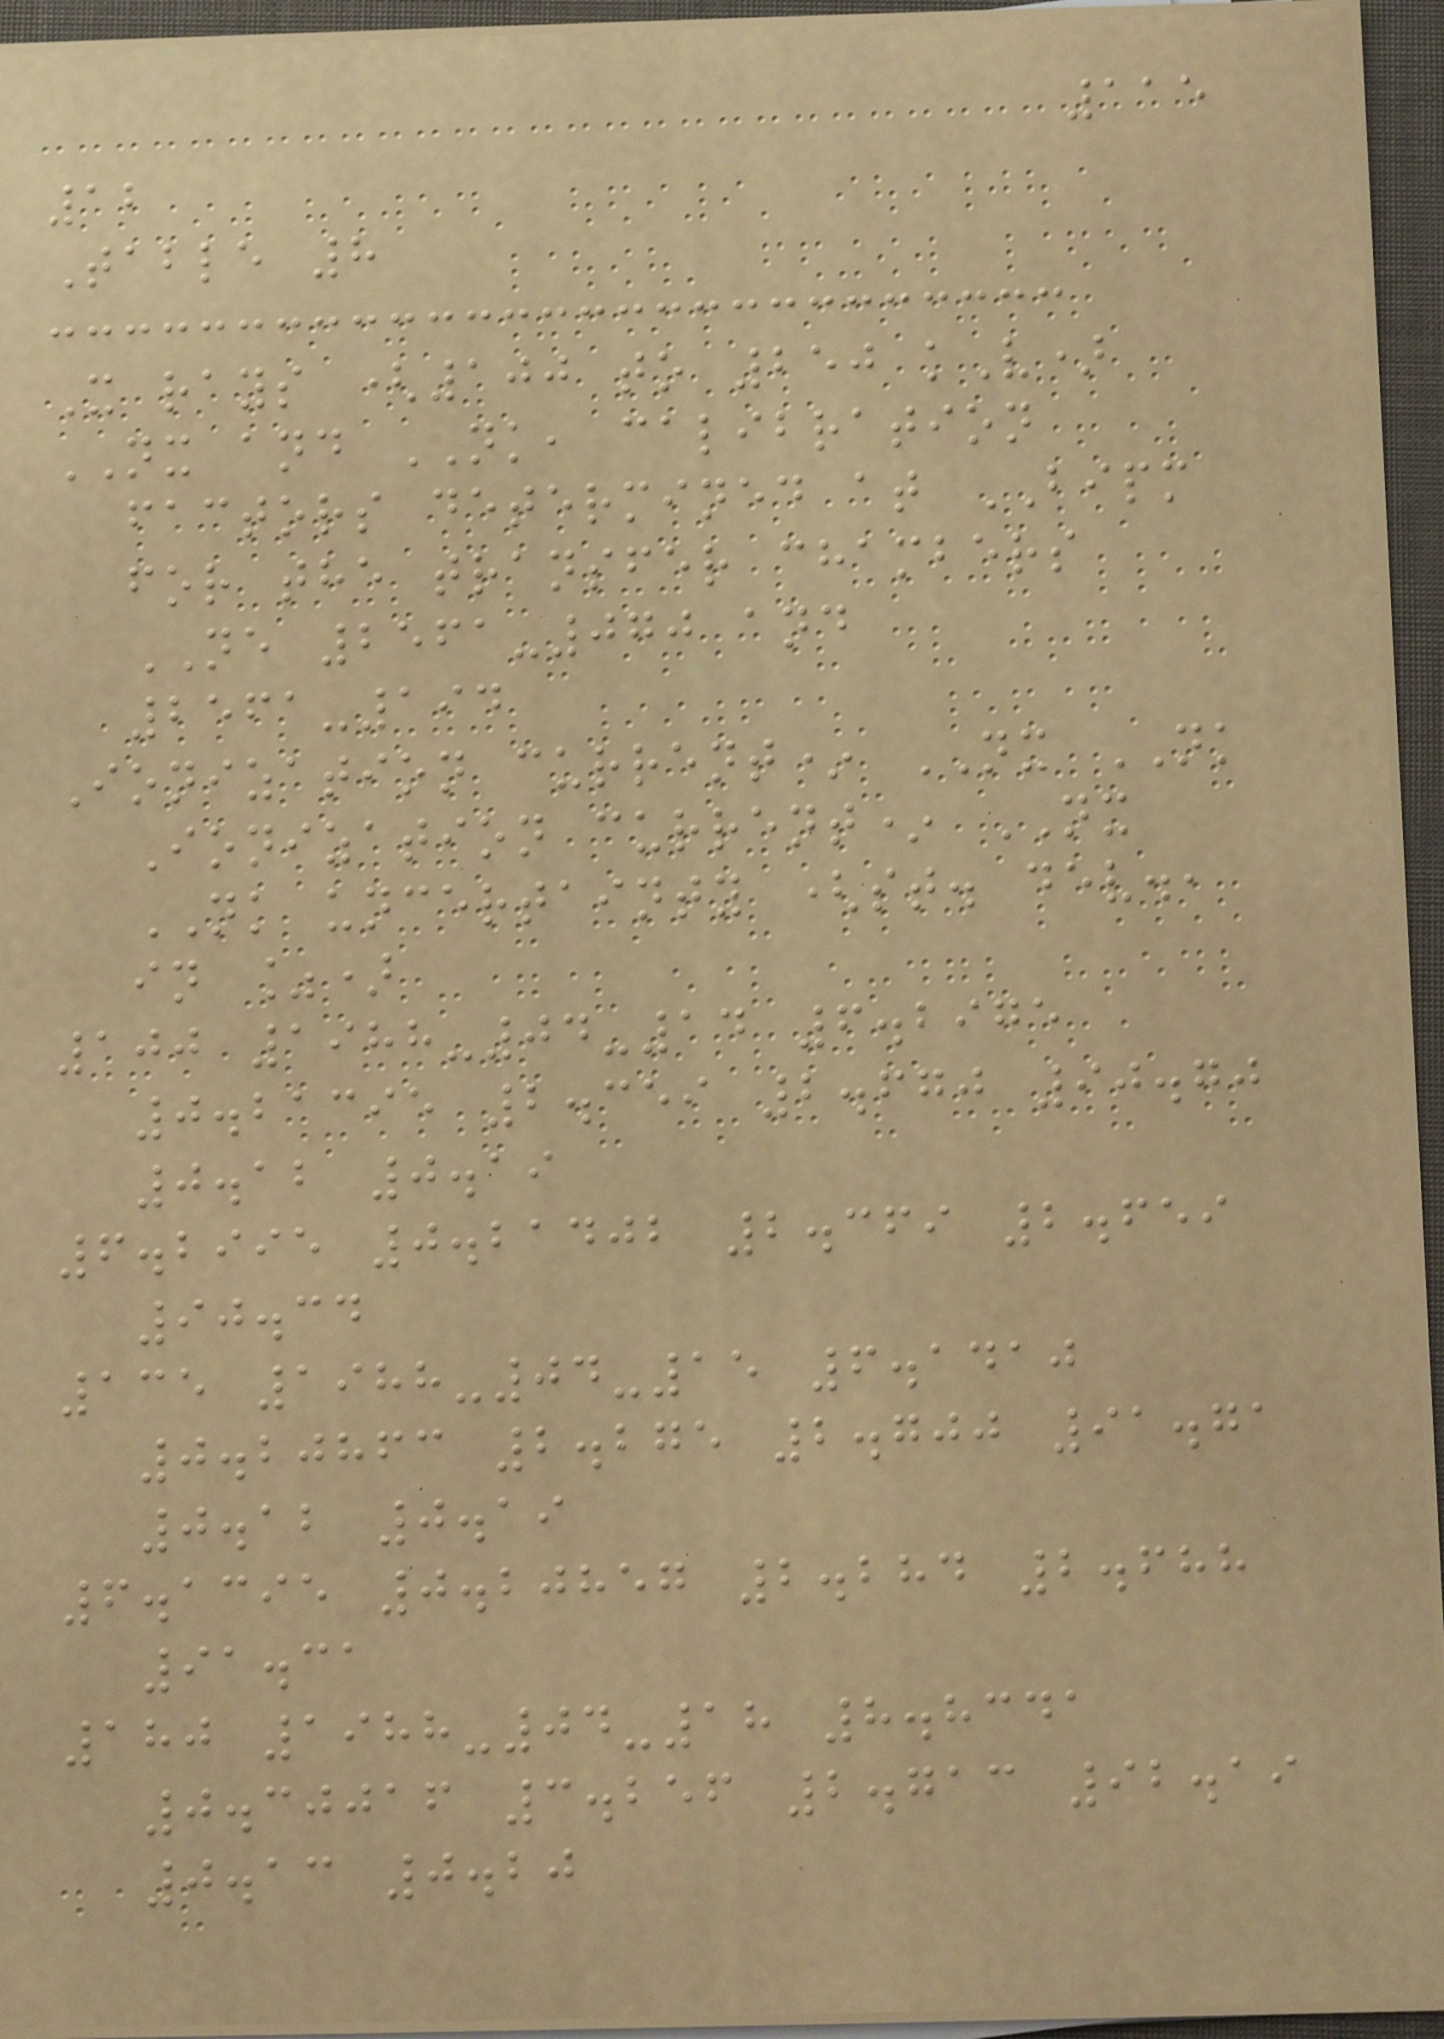115
12
Table 8
X rays (100 to 250 kV)
NX and NK, calibration
factors determined at BIPM
for the transfer chambers
NE 2561-070 and
2561-194
Ionization current* NX NK
Ionization current* NX
NK uncertainty (st. dev.,
in %)
100 1988-04-14 6.2975
0.21395 2.359 2.670 90.70
0.12 0.19
6.2995 0.21402 2.369 2.659
90.34
135 1988-04-15 6.1410
0.20863 2.275 2.700 91.71
0.12 0.19
6.1395 0.20857 2.284 2.688
91.31
180 1988-04-18 8.8341
0.30016 3.256 2.713 92.19
0.13 0.20
